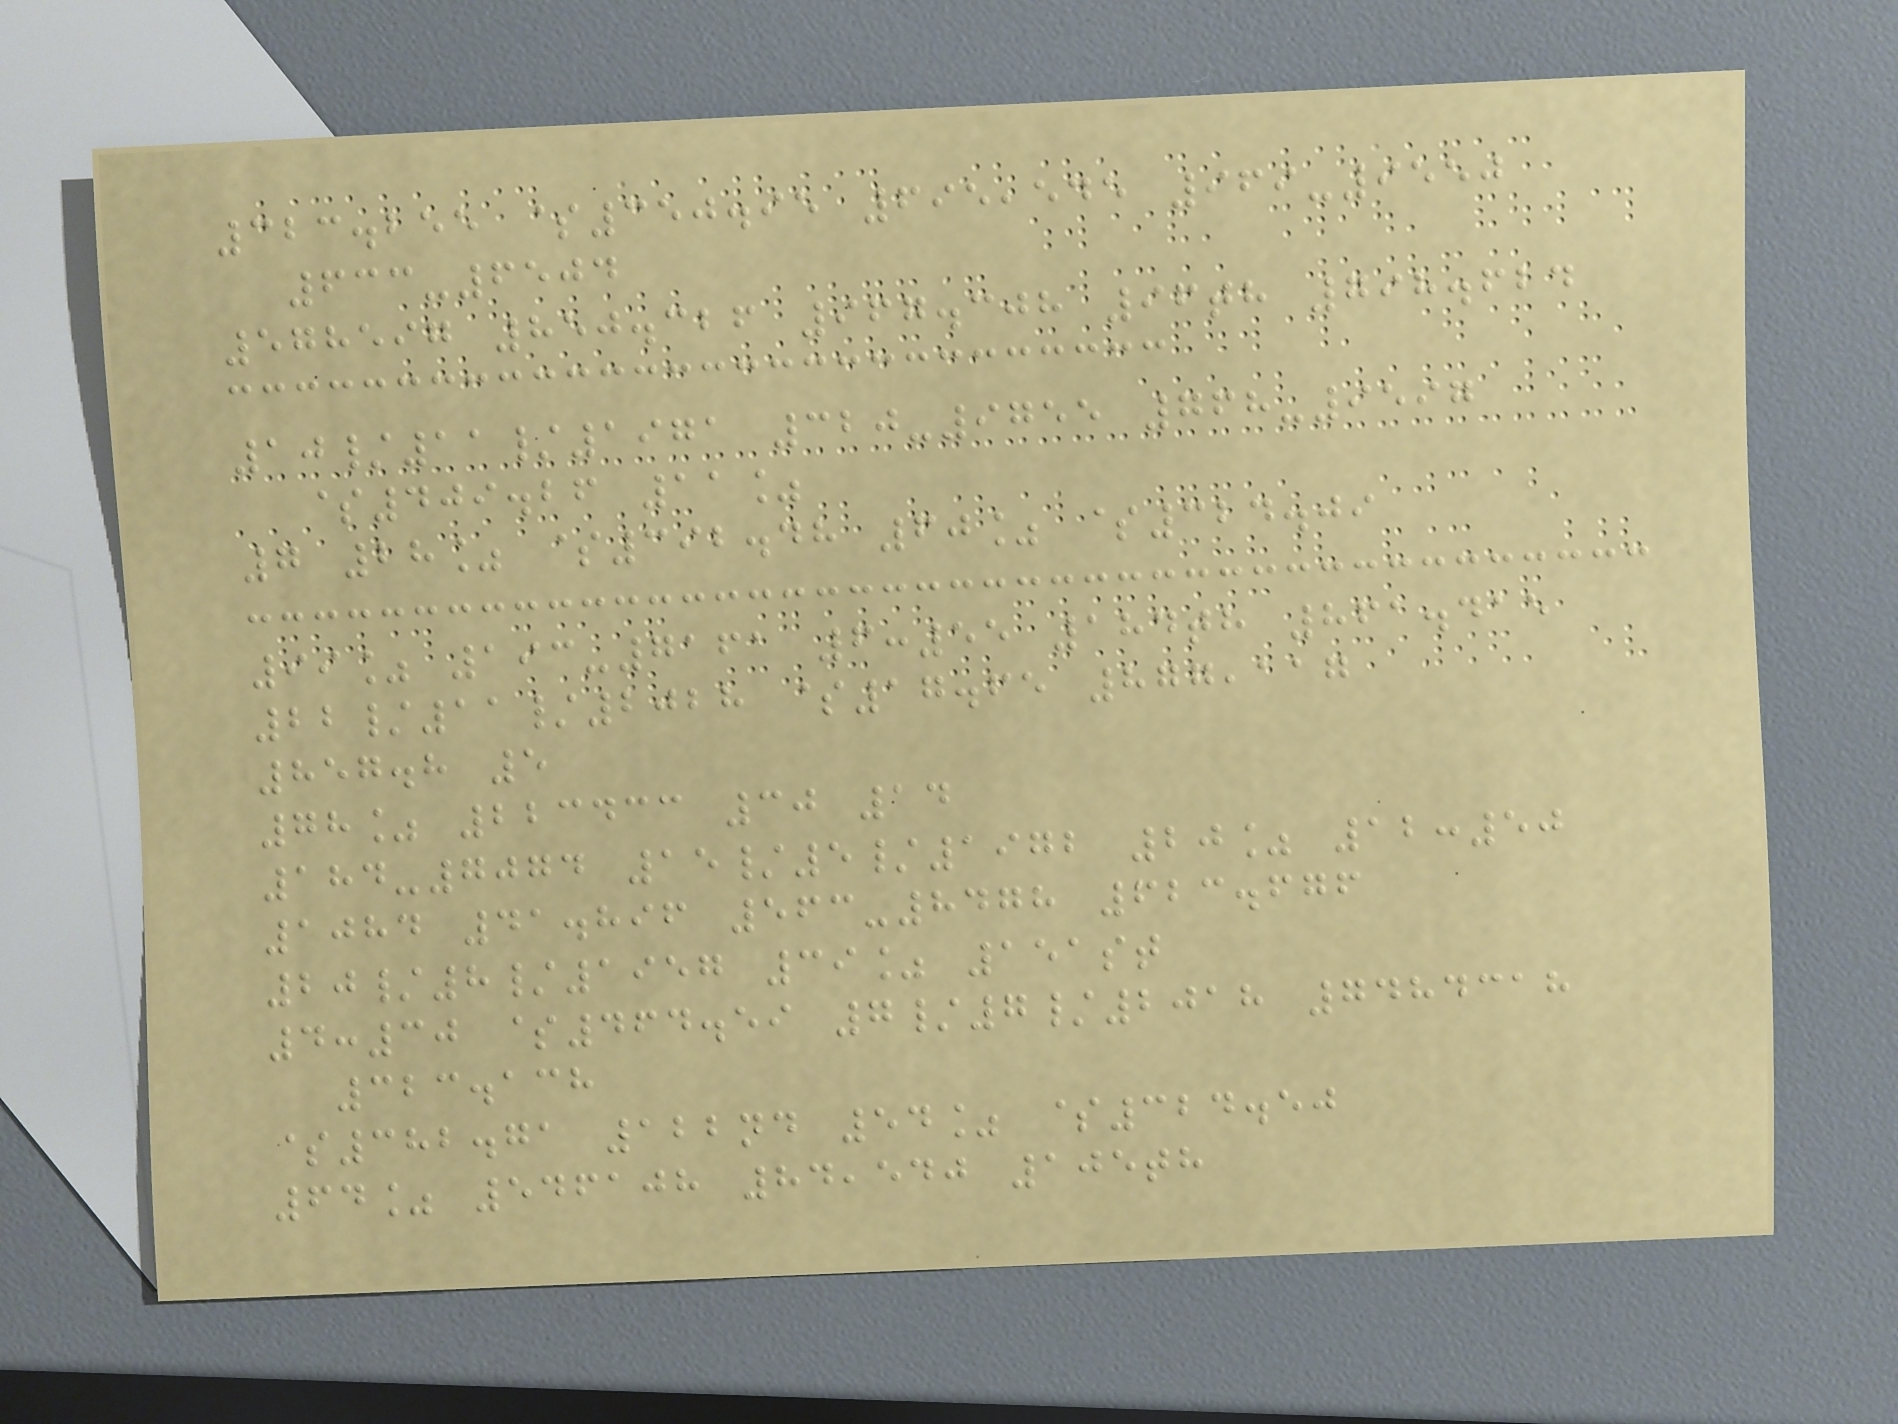323.255 $350.95 695,545 969-9550
633-6504
578597 850.326 967.308 96th 798.624
10/11/1971 320-9755 768-9597
$409.26 11%
7 28% $392.48 60% $324.09
99% 193-7161 6:55 184th 861.415
22/11/2028 $17.65 877,117
857.8 5
78% 223433 30 14
184-7074 15/5/1972 20% 12:50
1084 41.896 563-8478 623.676
20/8/1957 39% 151st
4:30 $464.59 7/7/2018 7484318
323.138
$382.71 122nd 54% $324.50
64% 546108 84,540 105th
